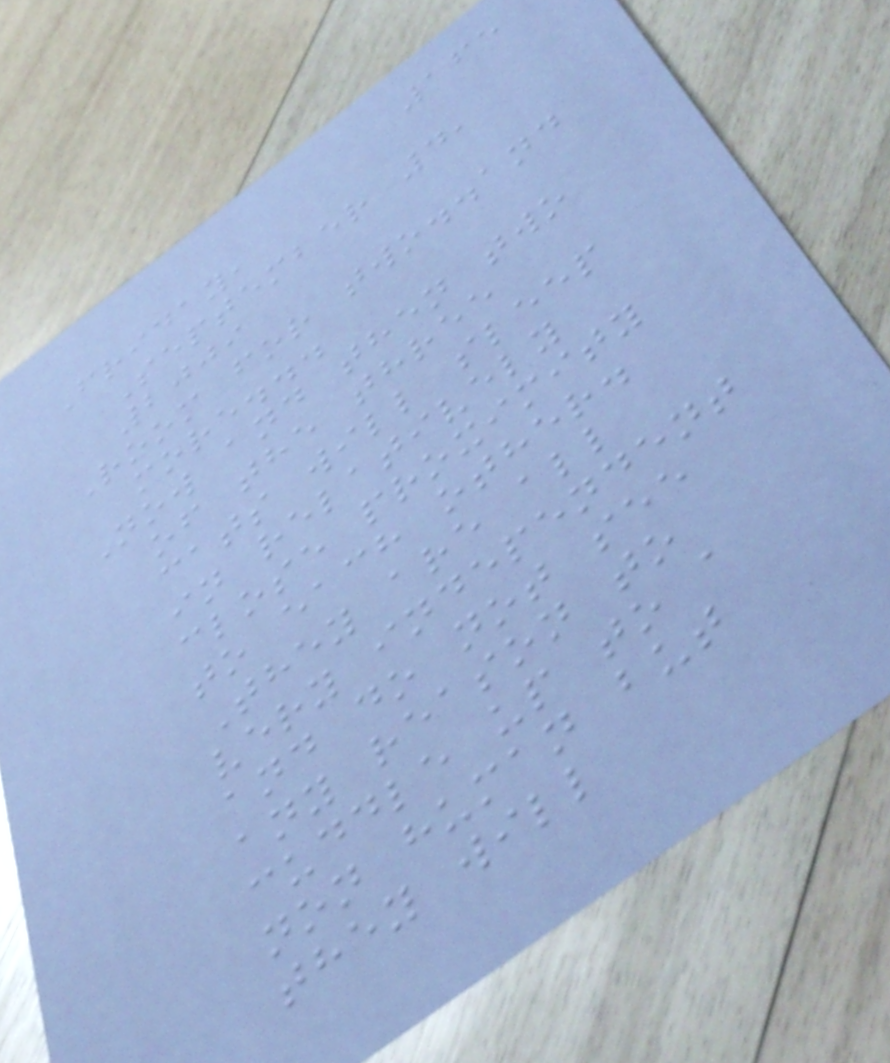165
Friday,
September 4,
2009
Room for two..and
more...
Now and then two
of the three
cats will sleep
in relatively
close proximity
to each other.
They are all
very independent
and do not see
any reason to
cuddle up to a
non human but
they will
